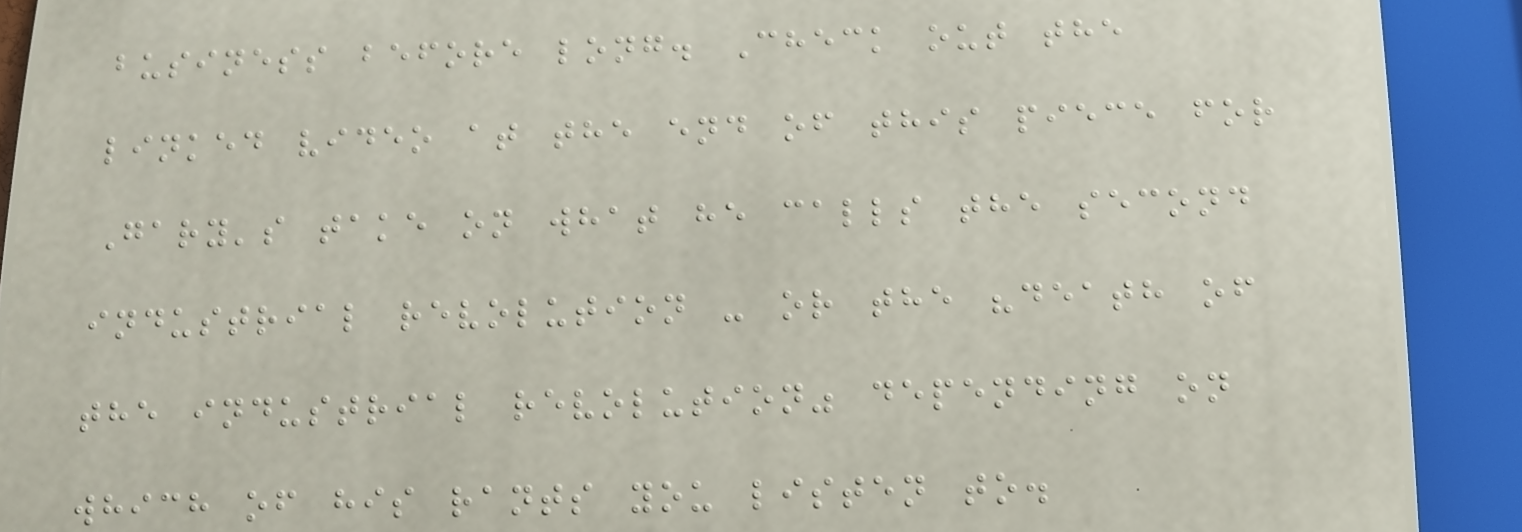business before long. Check out the
linked video at the end of this piece for
Gary's take on what he calls the second
industrial revolution - or the "death of
the industrial revolution" depending on
which of his rants you listen to.
